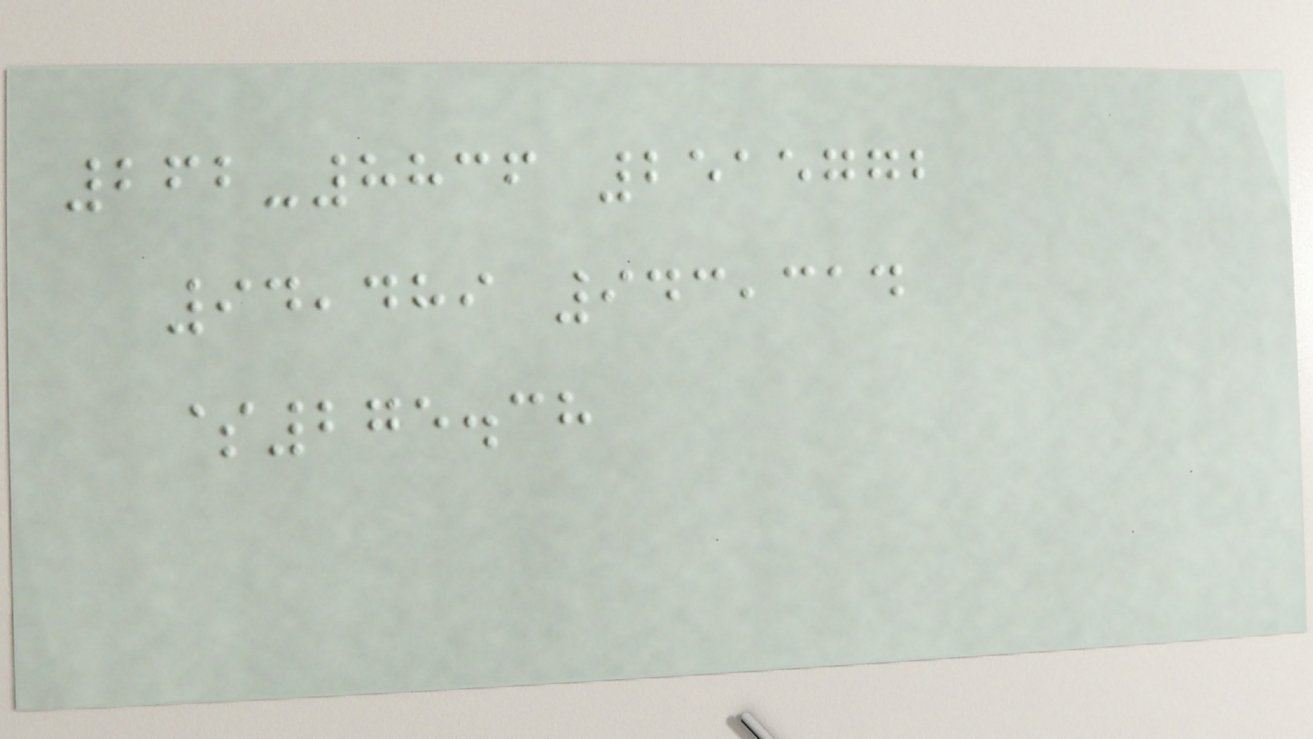262-8836 2515772
94,489 943,314
$275.38
